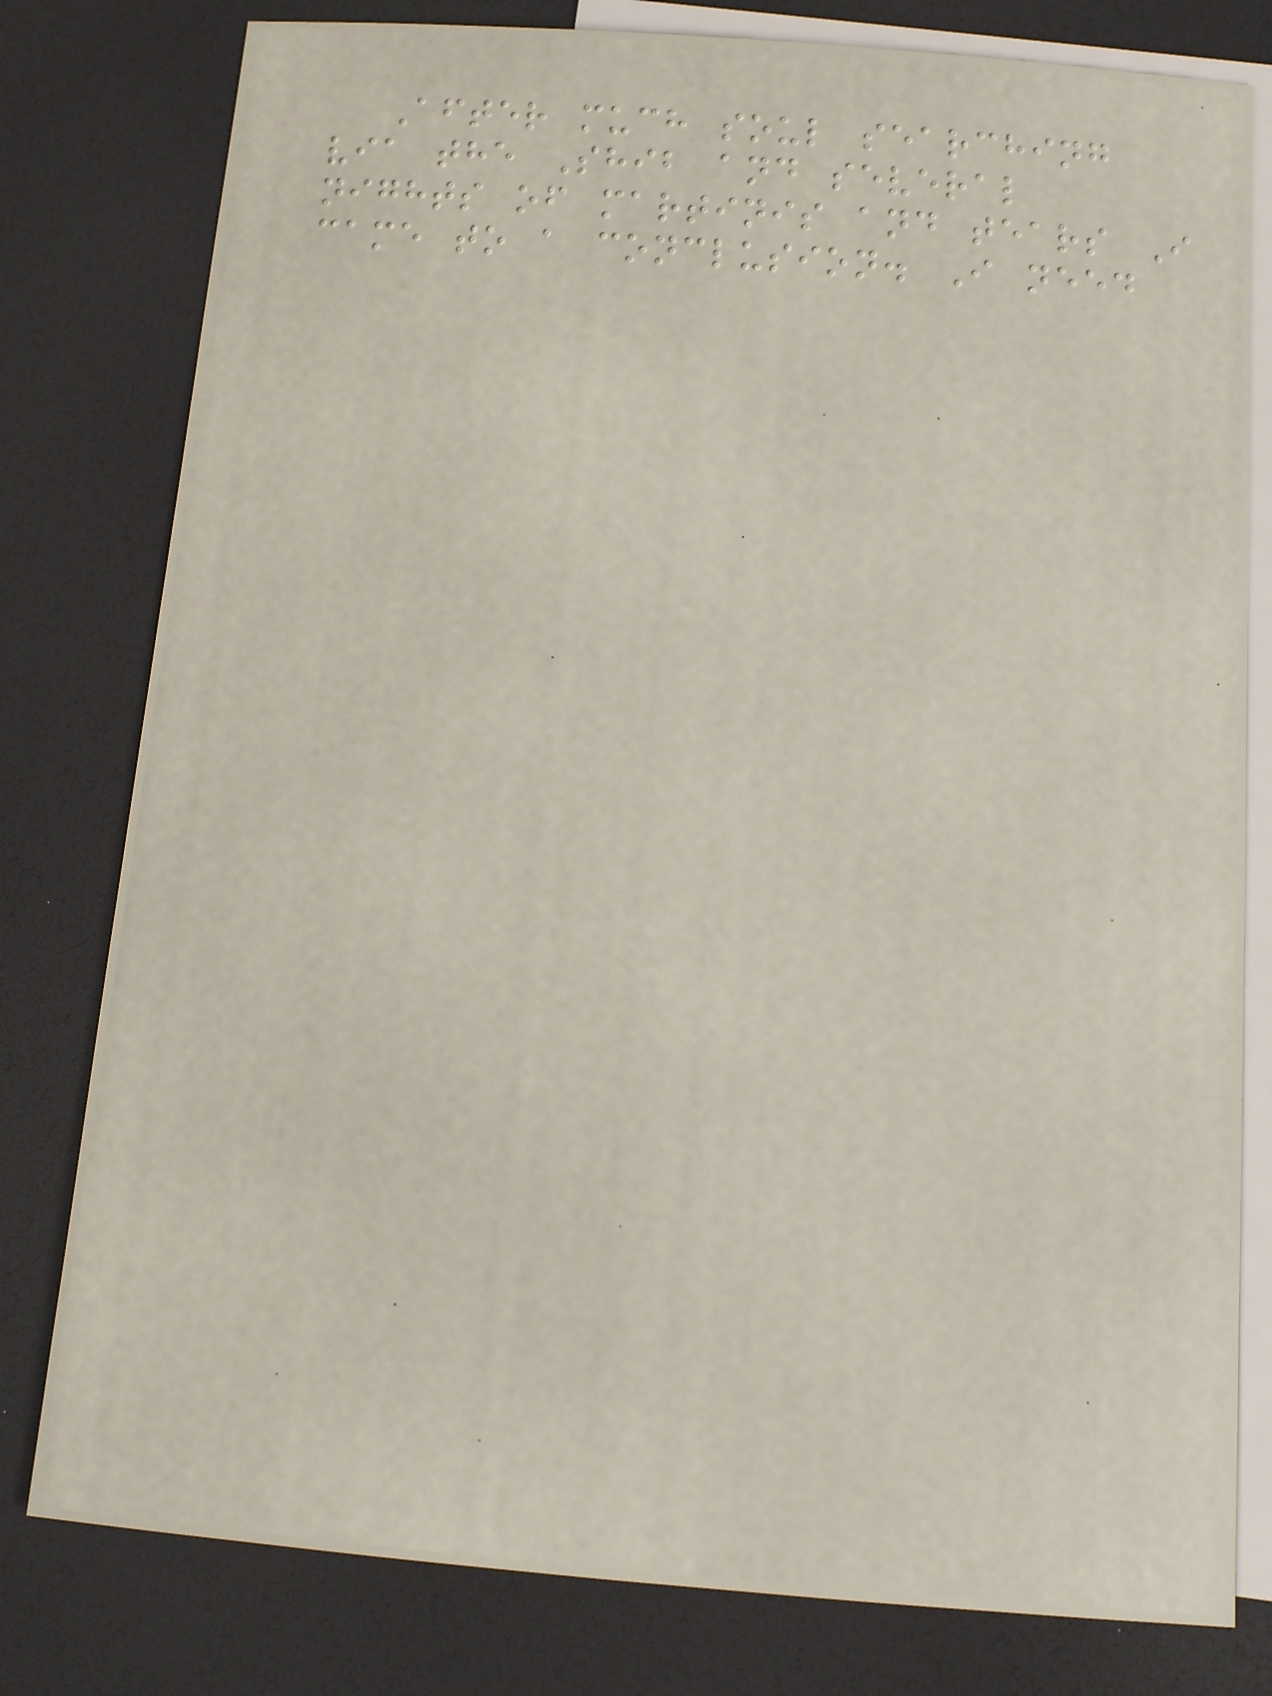After much soul searching
via the Shib and several
nights of martinis and tears I
came to a conclusion. I need
